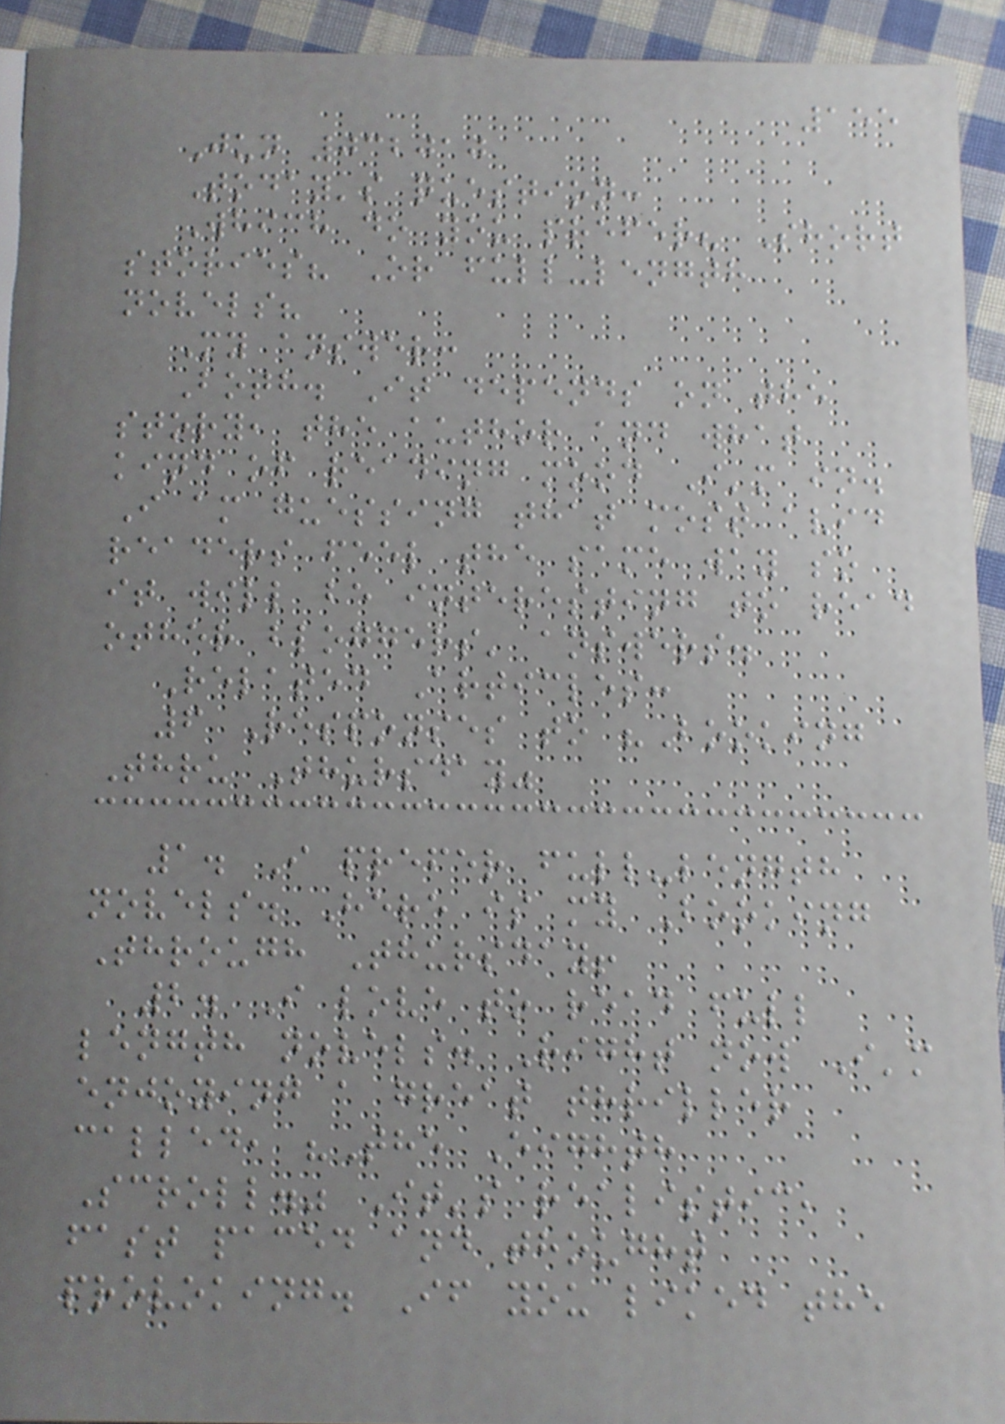155
Jun 032010
Today's question:
Which do you prefer? Short
stories? Or full-length
novels?
My answer:
Both. It depends on the
story, the author and what
kind of reading mood I'm in.
I am guessing that most avid
readers feel the same way so
it will be interesting to read
other bloggers' answers.
Related Articles:
6 Responses to "Booking
Thru Thursday"
1. I prefer full-length
novels. Here is my Booking
Through Thursday!
2. I love to read full
length novels. Right now I'm
enjoying a great thriller
called, "The Eighth
Scroll." It's realistic,
fast paced and thought
provoking. If you liked the
